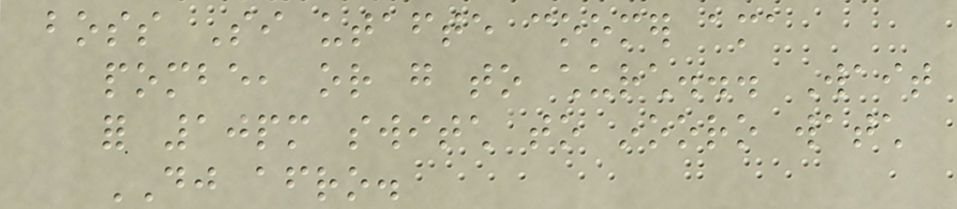boss Si utafte coomer ama
pombe, or go to church... Wait
for 10pm switch to inooro watch
DJ afro.
